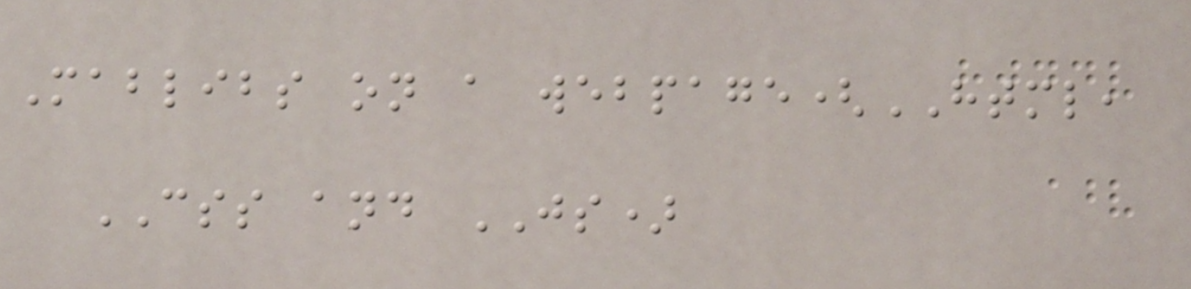Mablibs on a webpage(HTML,
CSS and JS)
